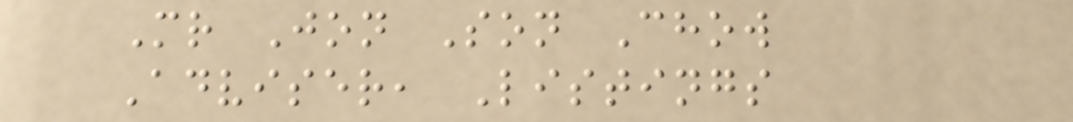Mr Jon Son Chow
Adviser, Listings
